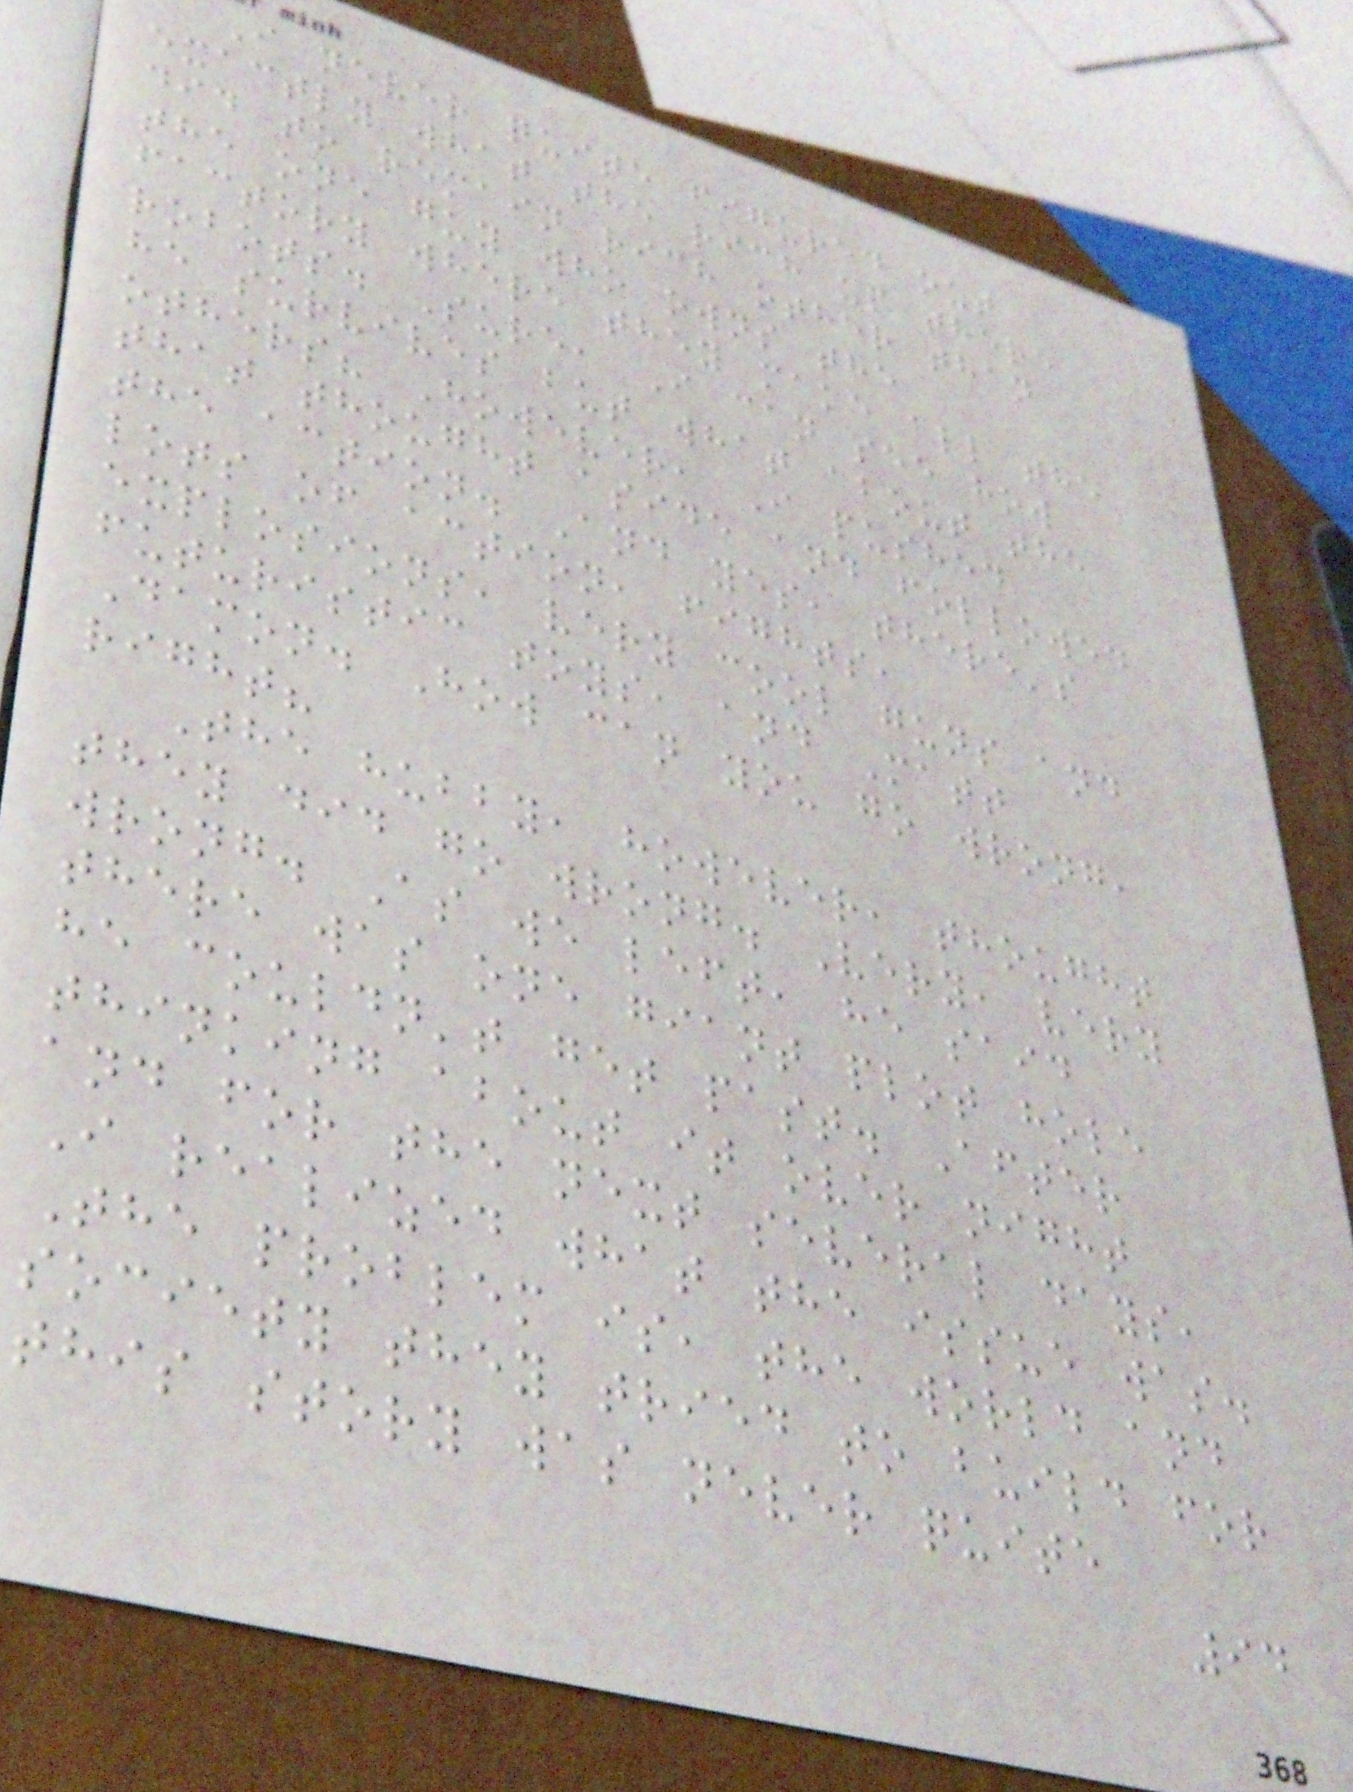I never quite figured out
exactly what the rich up there
did to remain rich other than
the one guy who owns the
factory where they make all the
robots. Sure, I can see how
he survives but what about the
others? However, I pushed
that thought aside and followed
the action. And yes, there's
lots of action, fights,
explosions, very cool guns and
futuristic toys, and Matt
Damon. How can you go wrong,
right?
The hubby, however, thought
they did go wrong. Very, very
wrong. As we left, he said
there was one giant plot hole
he couldn't get past. After
thinking about it over night
and for the next several days,
I realized what the issue was.
The problem is, the world and
society they tried to build for
this story was never quite
94
